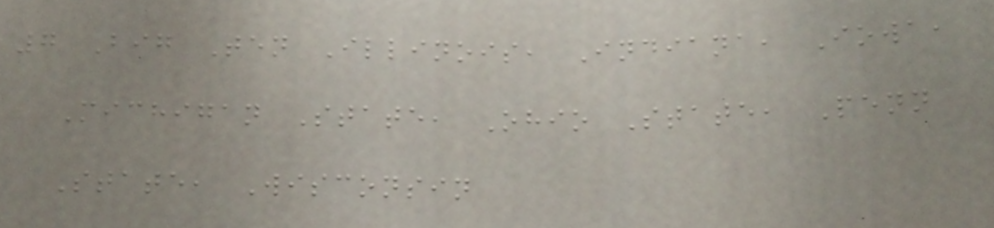7 Big Ten Illinois, Indiana, Iowa,
Michigan State, Ohio State, Penn
State, Wisconsin
